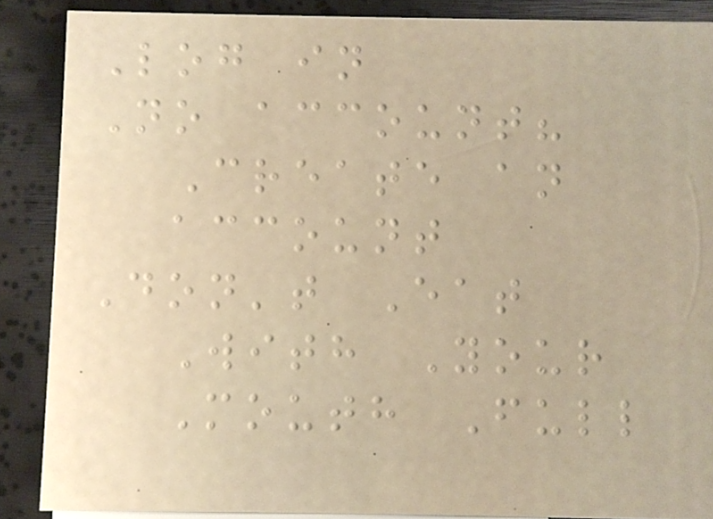Log in
No account?
Create an
account
Don't Eat
With Your
Mouth Full
